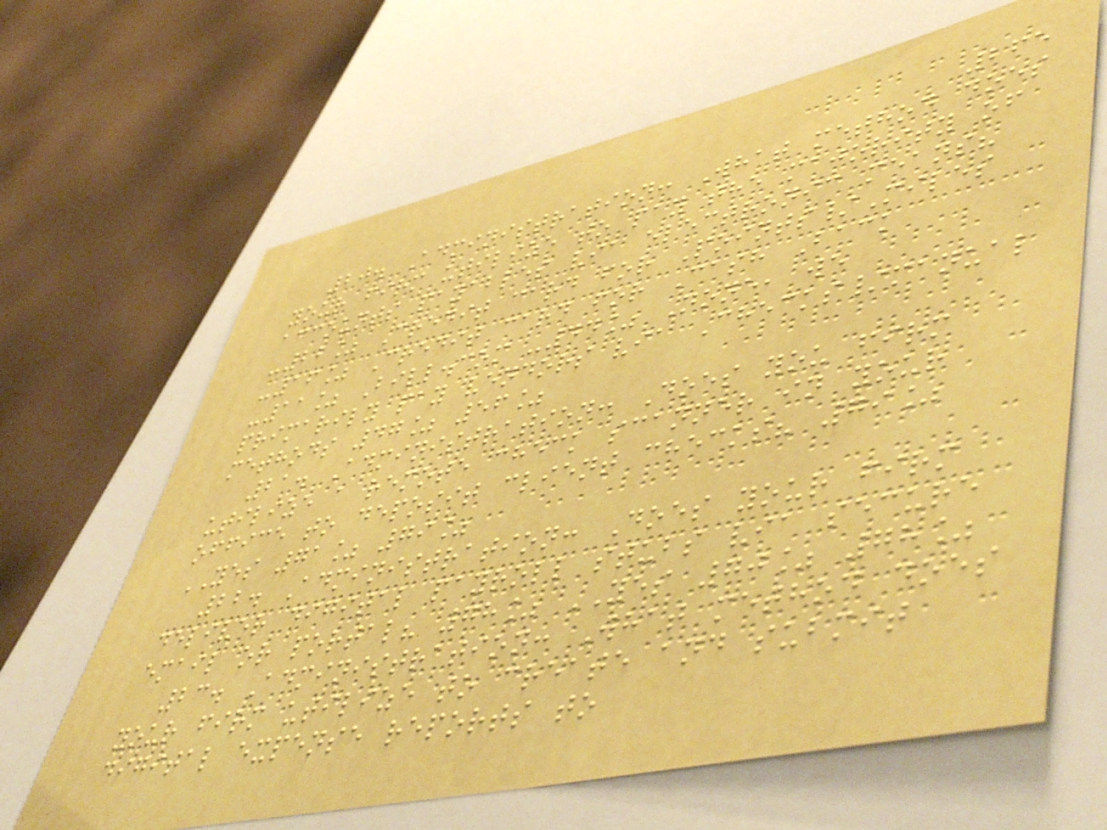265
20. Administration: What method does
your firm utilize to pay the majority of
accounts payables via electronic means?
-22% Credit card for Points/Miles
-16% Credit card for Cash Back
-11% Bill.com -44% None, we
primarily pay vendors via Checks/manual
methods 47% 56%
21. Administration: Does you firm
utilize a remote check scanner in your
office to deposit client checks? 79%
YES 71% 79%
22. Administration: Does your firm
deliver digital payroll stubs via secure
email or portal? 78% YES 70% 78%
23. Administration: What method does
your firm utilize to create and submit
digital expense reports to
